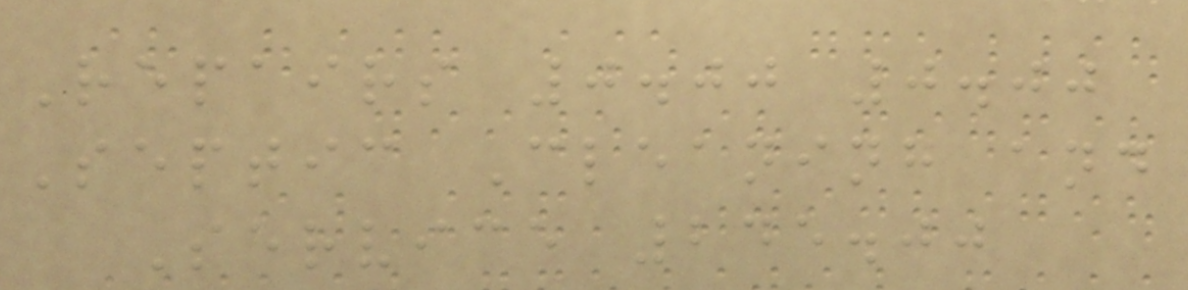Repairs 0.00 0.00
Septic Cleaning and
Service 245.00
